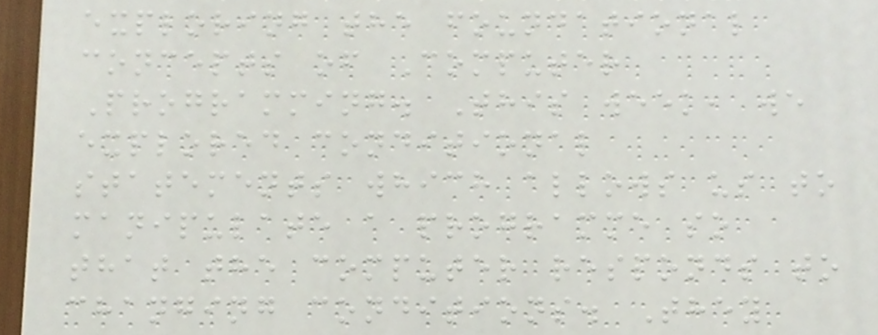exploring the foundational
concepts of Computer
Programming. This week, we
explored conditional
statements which allows us to
manipulate a programme so
that the computer responds to
changing conditions. They
